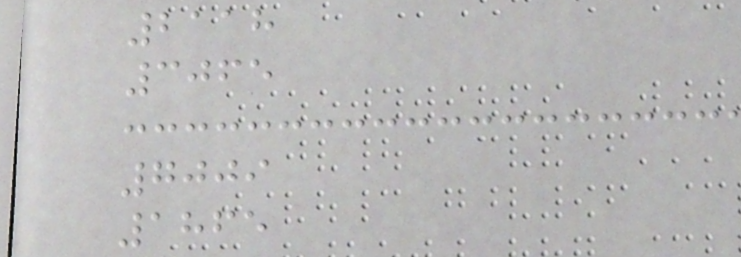2118
3065
7009
1865
